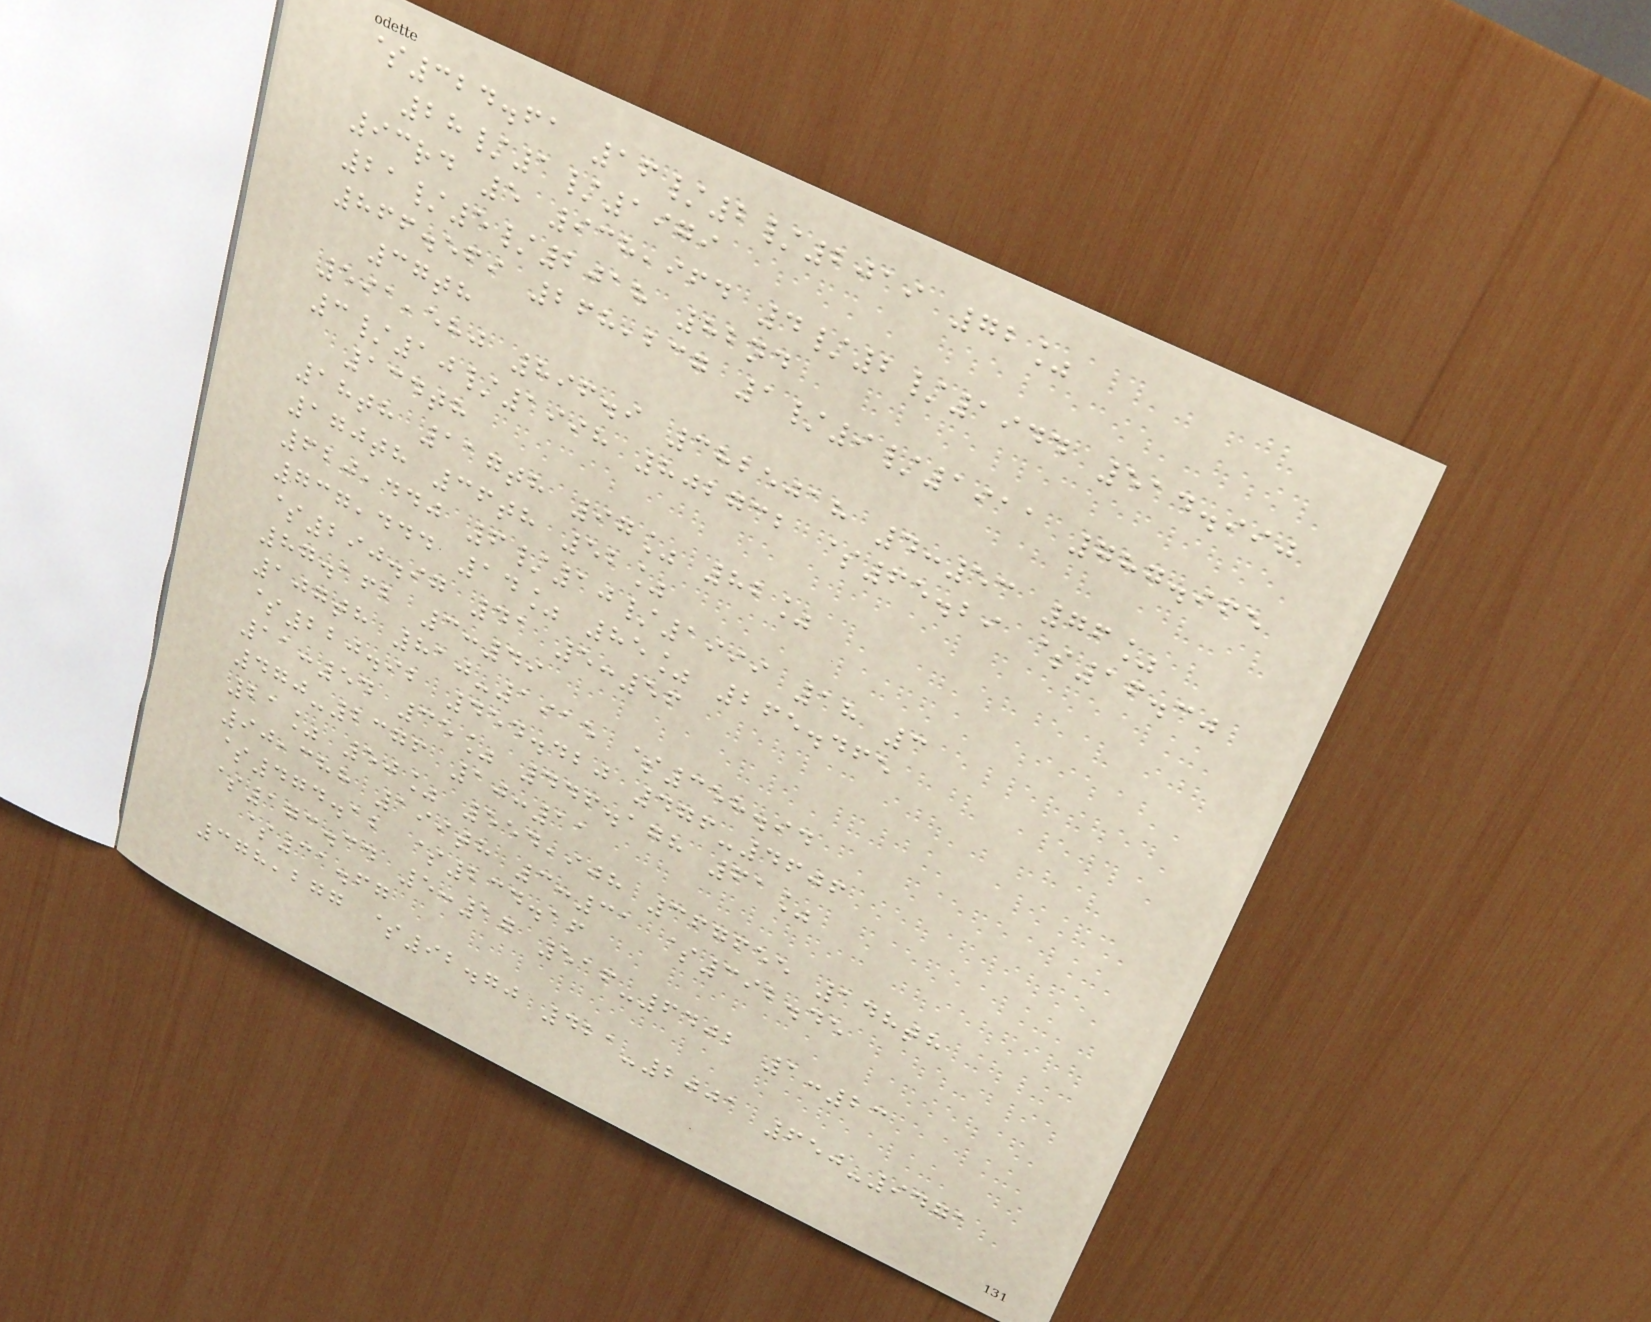$324.61 16/2/2019 72%
28/1/1979
93rd 5 938,964 4/2/1944 514.990
21/5/2018 82nd
866.569 268,237 1/9/1911 787.965
37th
591,580 896.9 3825018 4:53 76%
3/10/1998 802732 $65.29 $16.30
134th
18th 117th 97% 82%
170th 36th 52%
620,440 6/10/1999 18 3
737,444 14% 85% 265.465
$290.97 41 5:56
87.162 3:49
107th 810-1915 $358.94
$220.92 454.420 476-4606
11:54 35% 446.178 61%
470-2376 10:11
21% 50% 554,908 367655 148th
90,388 199th 3:31 $392.45
$474.12 $234.16
$173.34 5:17 516-6402 1:23
$31.67
378,277 $92.70 421-2001 650-9471
